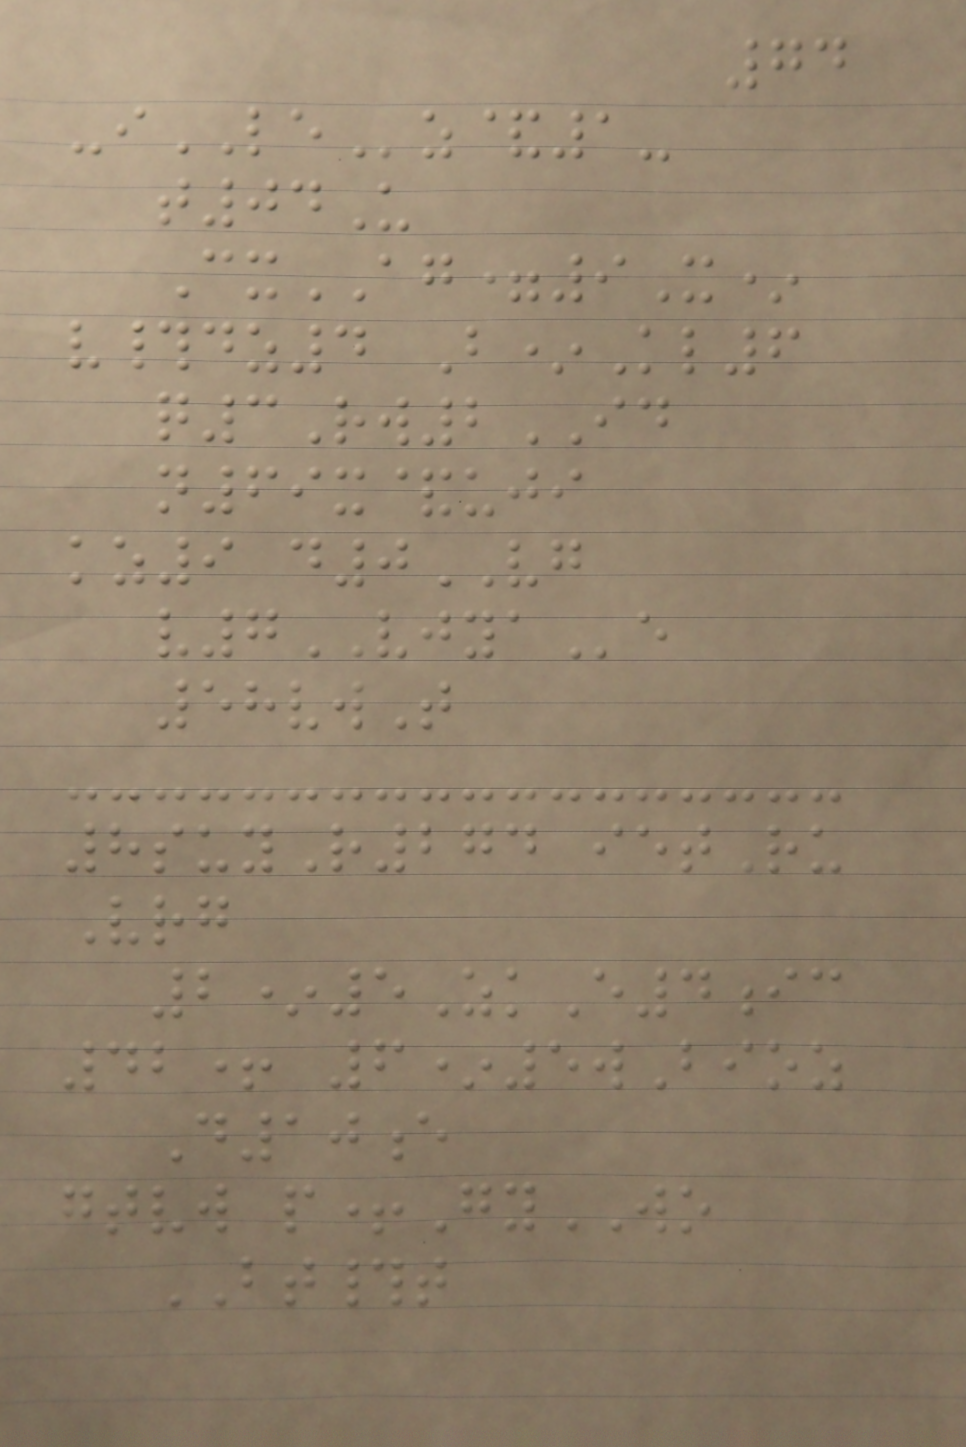74
-iLEz&1-
t04U
CxAG=9X*
v#dz4 B*Kl6
q3Rw2ID
n69x&uji
kz9 d0VG
v7VJYAe
58vwT
8suyR274 ietRu
Vrg
2*5ZkE4ic
42+ 6*5wBioz
D10e
gtvw p+GyWO
BT#t
